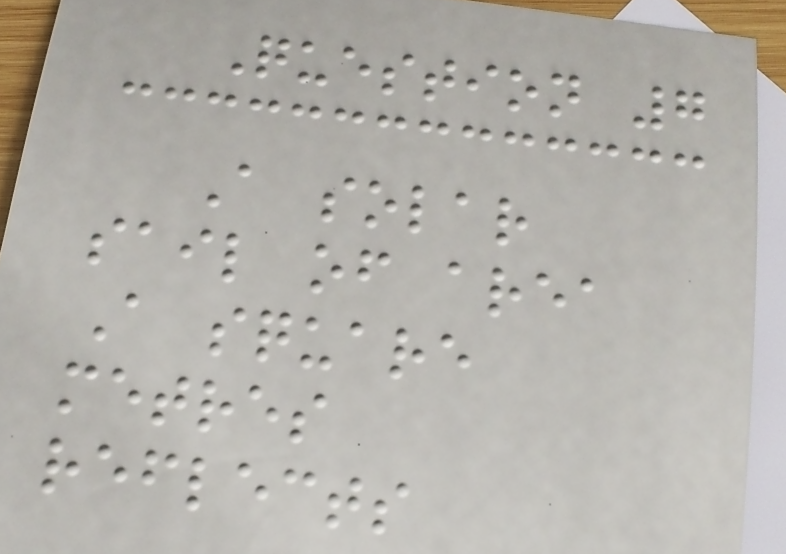Question 7
A solar
sail of area
A square
metres
reflects
